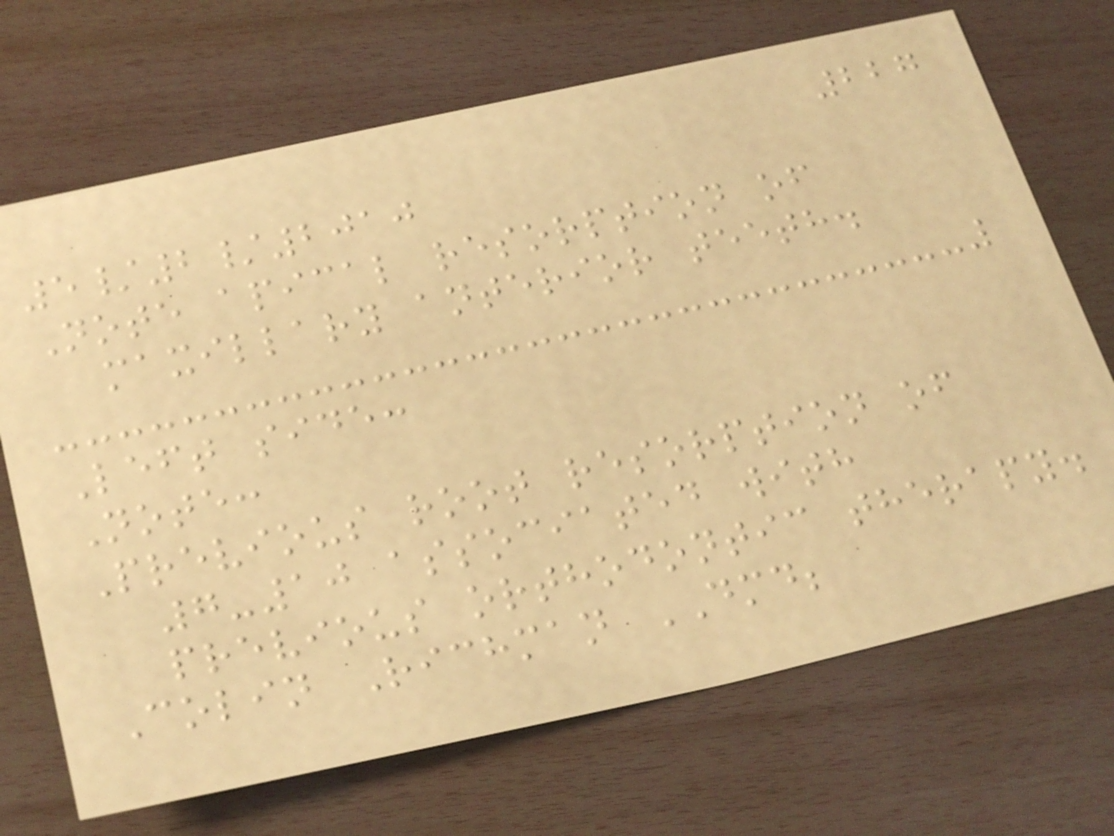227
5/2/2010
Note apical resorption of
maxillary anterior teeth.
Left side:
Note:
Previous root resorption of
7-10 associated with
previous orthodontic therapy.
Colin Richman DMD;
